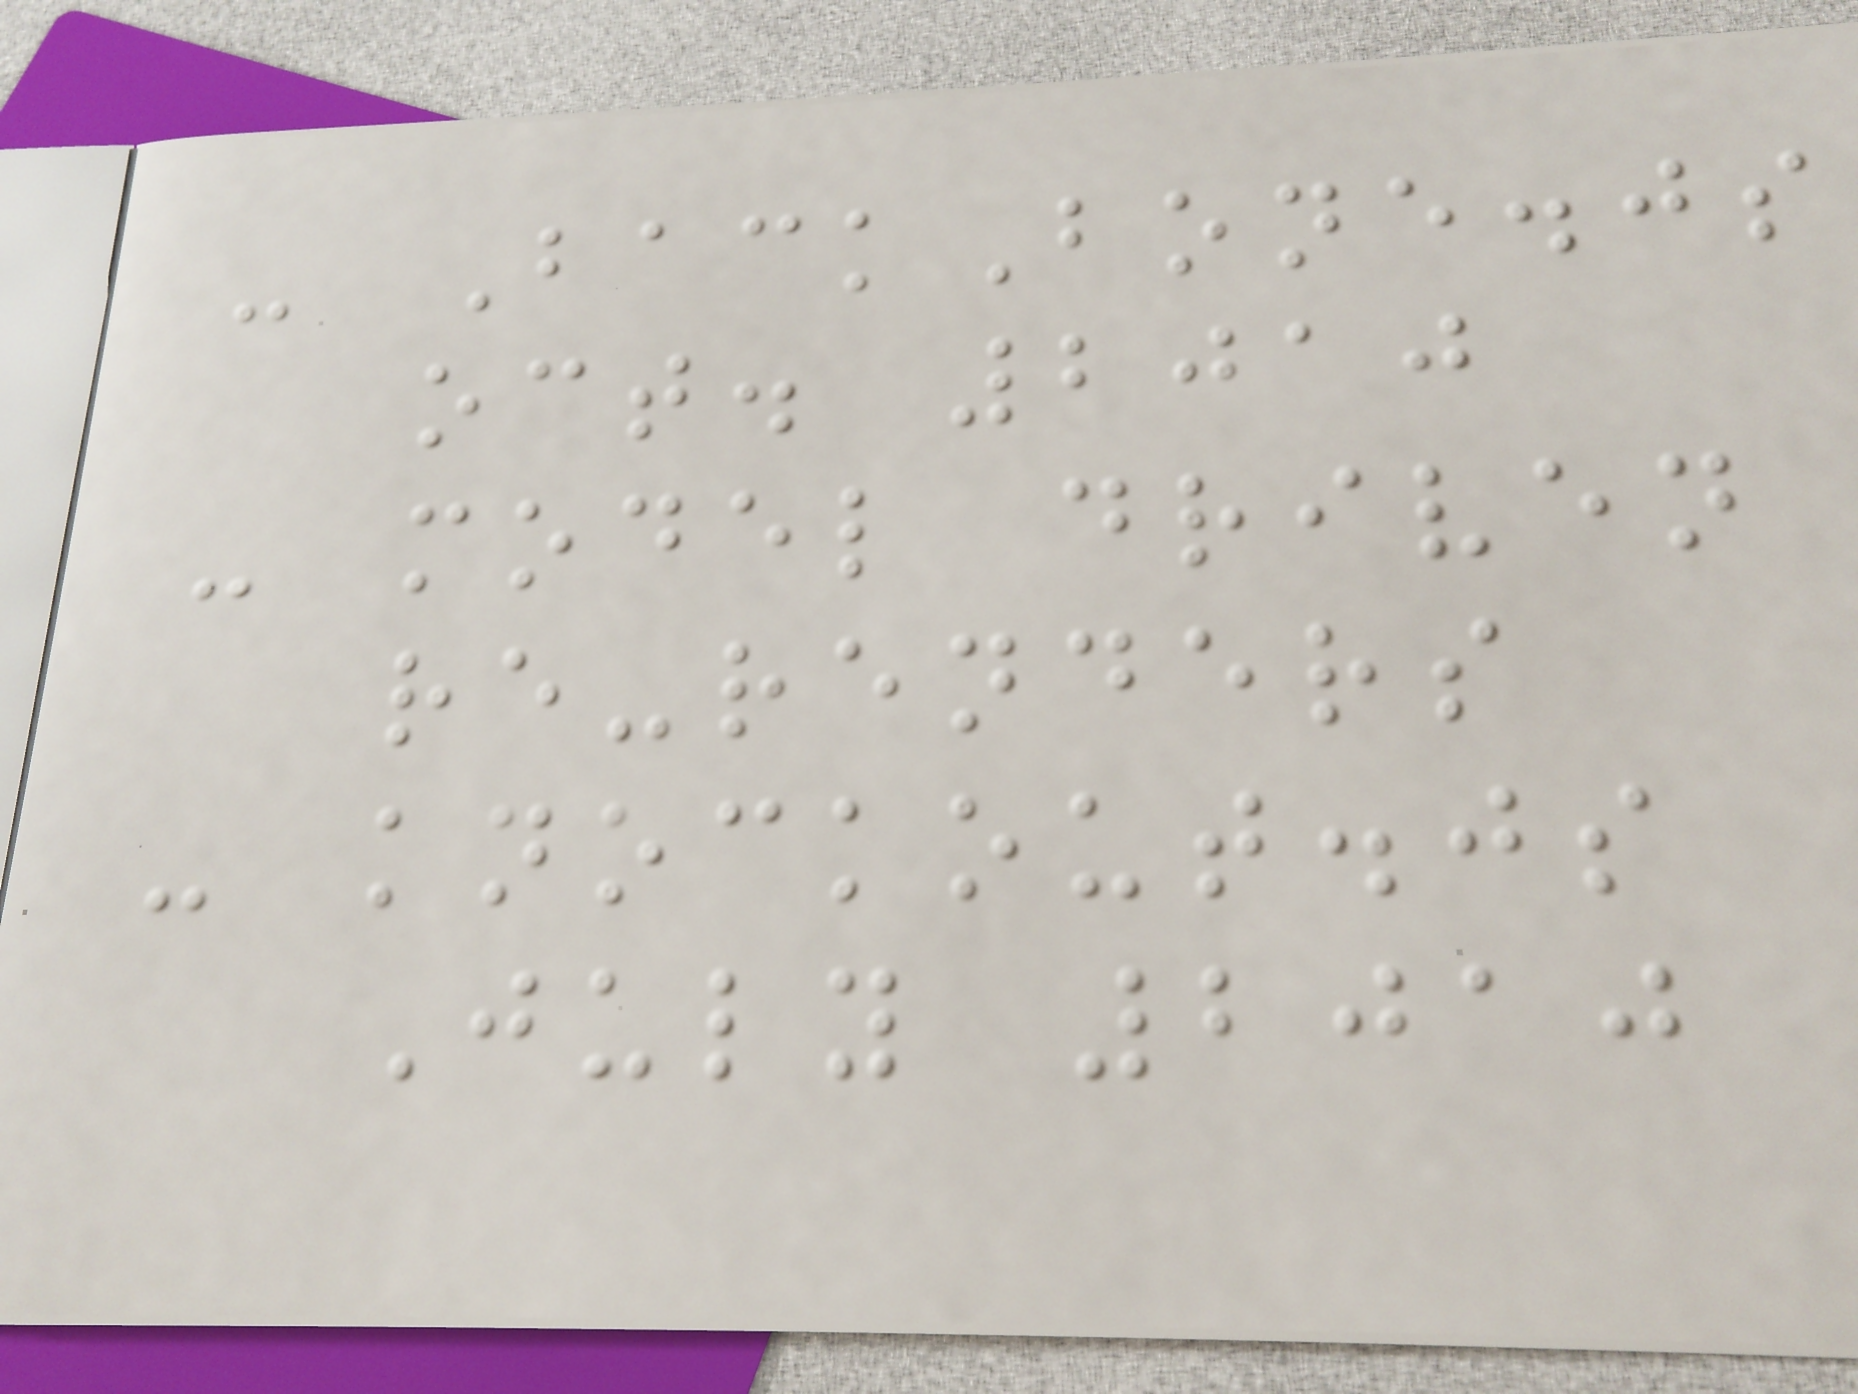- BackBone.js
oct. 2010
- model driven
re-renders
- knockout.js
July 2010
